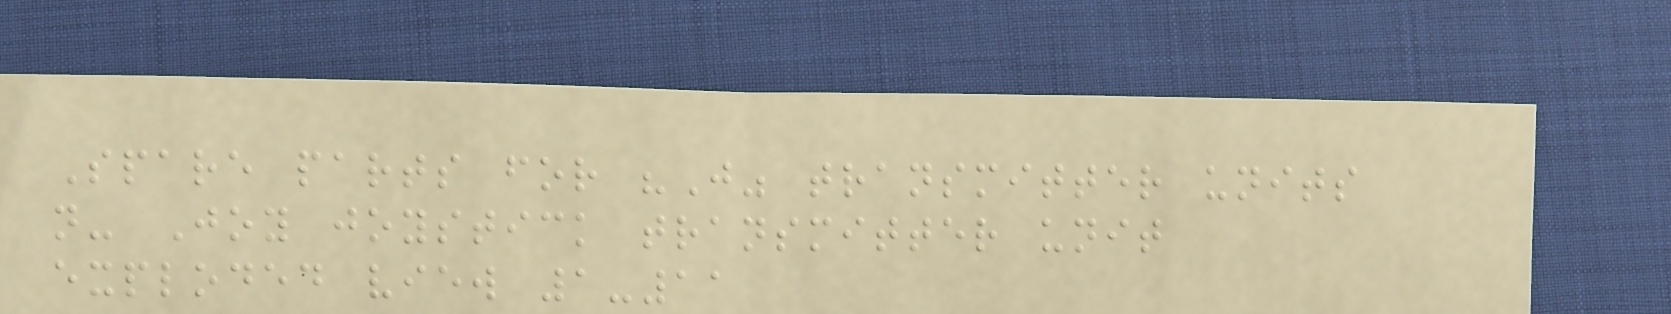Spare parts for "J" transmitter units
n- Joy joystick transmitter unit
exploded view 1-11
